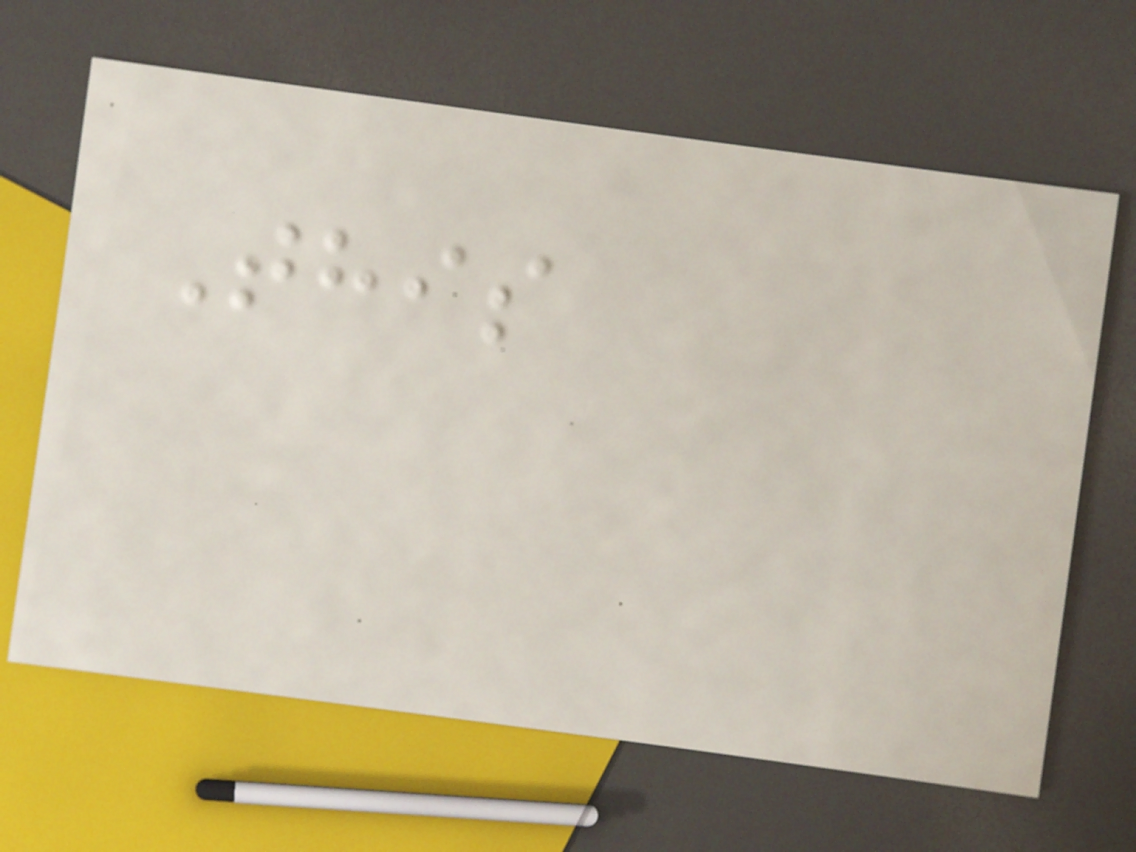This
